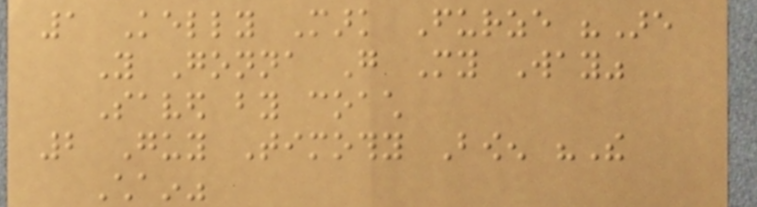1 Kelly Mark Furze "Are
You Gonna Go My Way"
Saved by coach
2 Guy Timothy Bowen "The
Chain"
